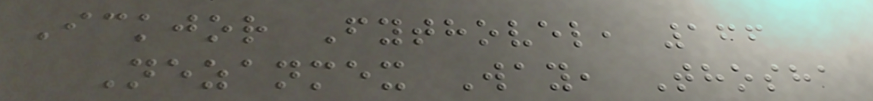Ickjor Fythovel, 166
Nezanmex Way, Thosha
